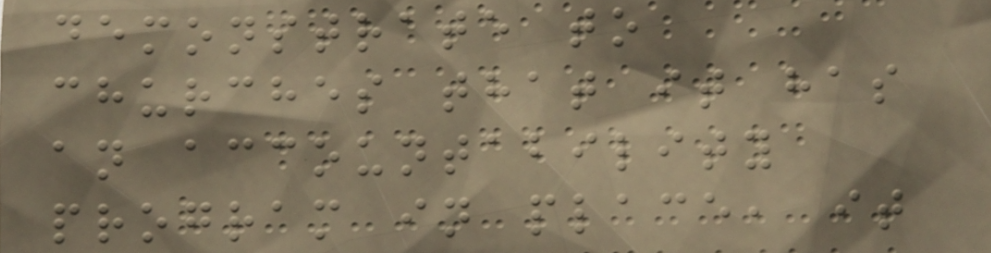demonstrate to
churches that it has
an accountability
program in place, it
